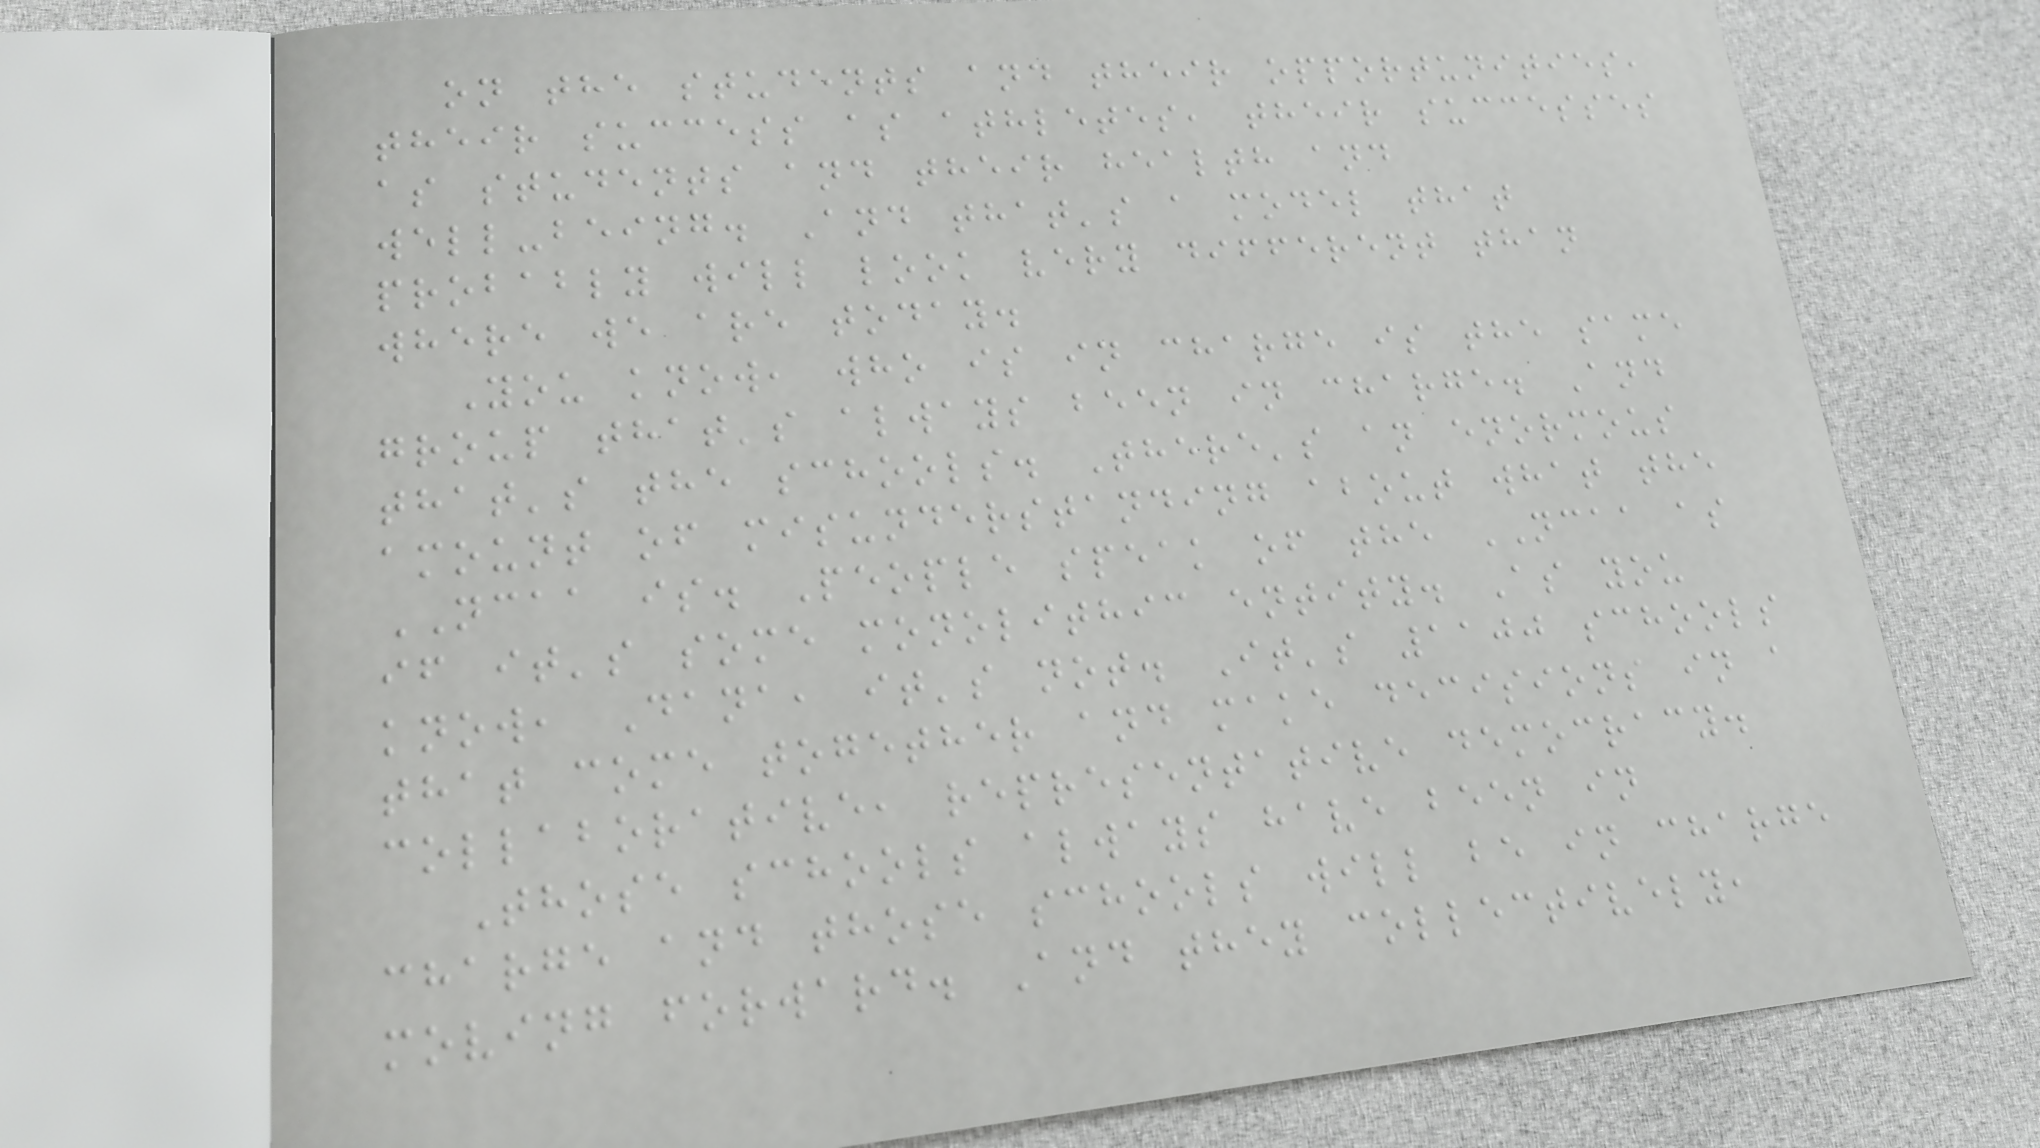on the students and their opportunities,
their success as athletes, their successes
as students and their health and
well-being. And that's a model that
probably will look very different than
where we are today.
You know, who is in charge is the same
group that's always been in charge. And
that's the schools. There's an enormous
amount of misunderstanding about what the
NCAA is. People speak of the NCAA as
if it's some monolithic entity. As you
know, Dana, it's not. It's 1100 schools
that come together and make decisions in a
collaborative, representative democracy.
Those schools always have been in
charge and those schools will be in charge
moving forward. And they collectively,
